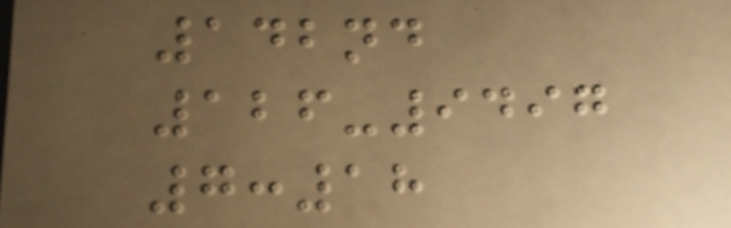142nd
126-9497
7:18
